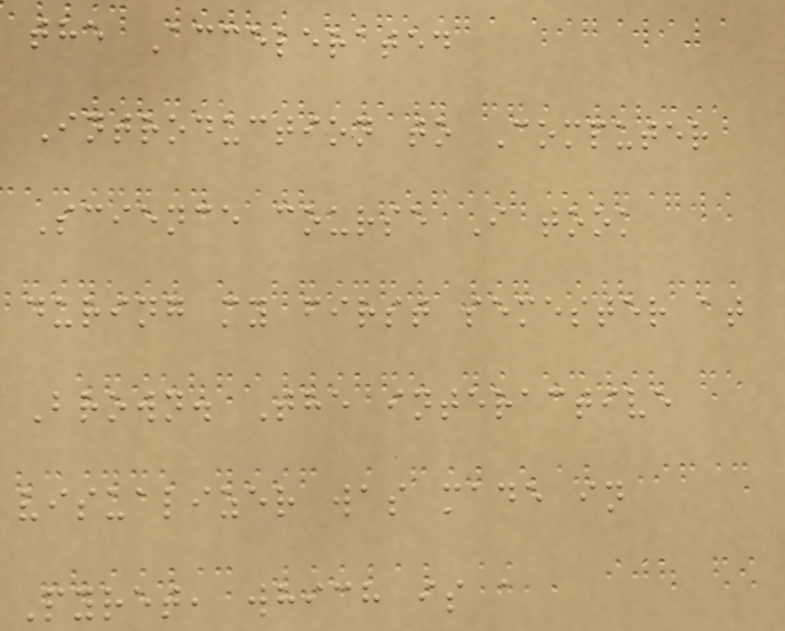the Accelerated
Introduction to Computer
Science course I took
during my first semester at
Brown. The interactive
visualizer was made in
Pyret, which is a
